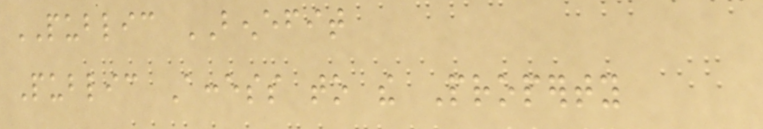PUBLIC BENEFIT
Public Access to the Property
